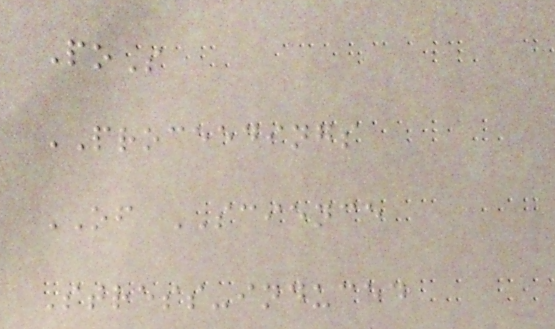PoS
PROCEEDINGS
OF SCIENCE
Stress-induced
